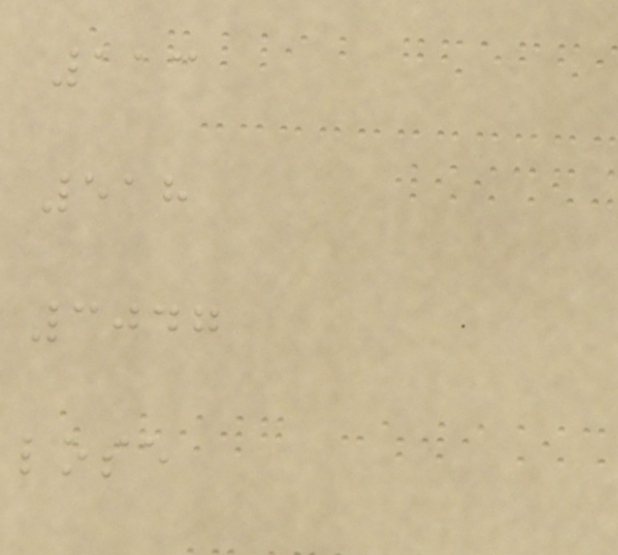113
518
3047
lose
